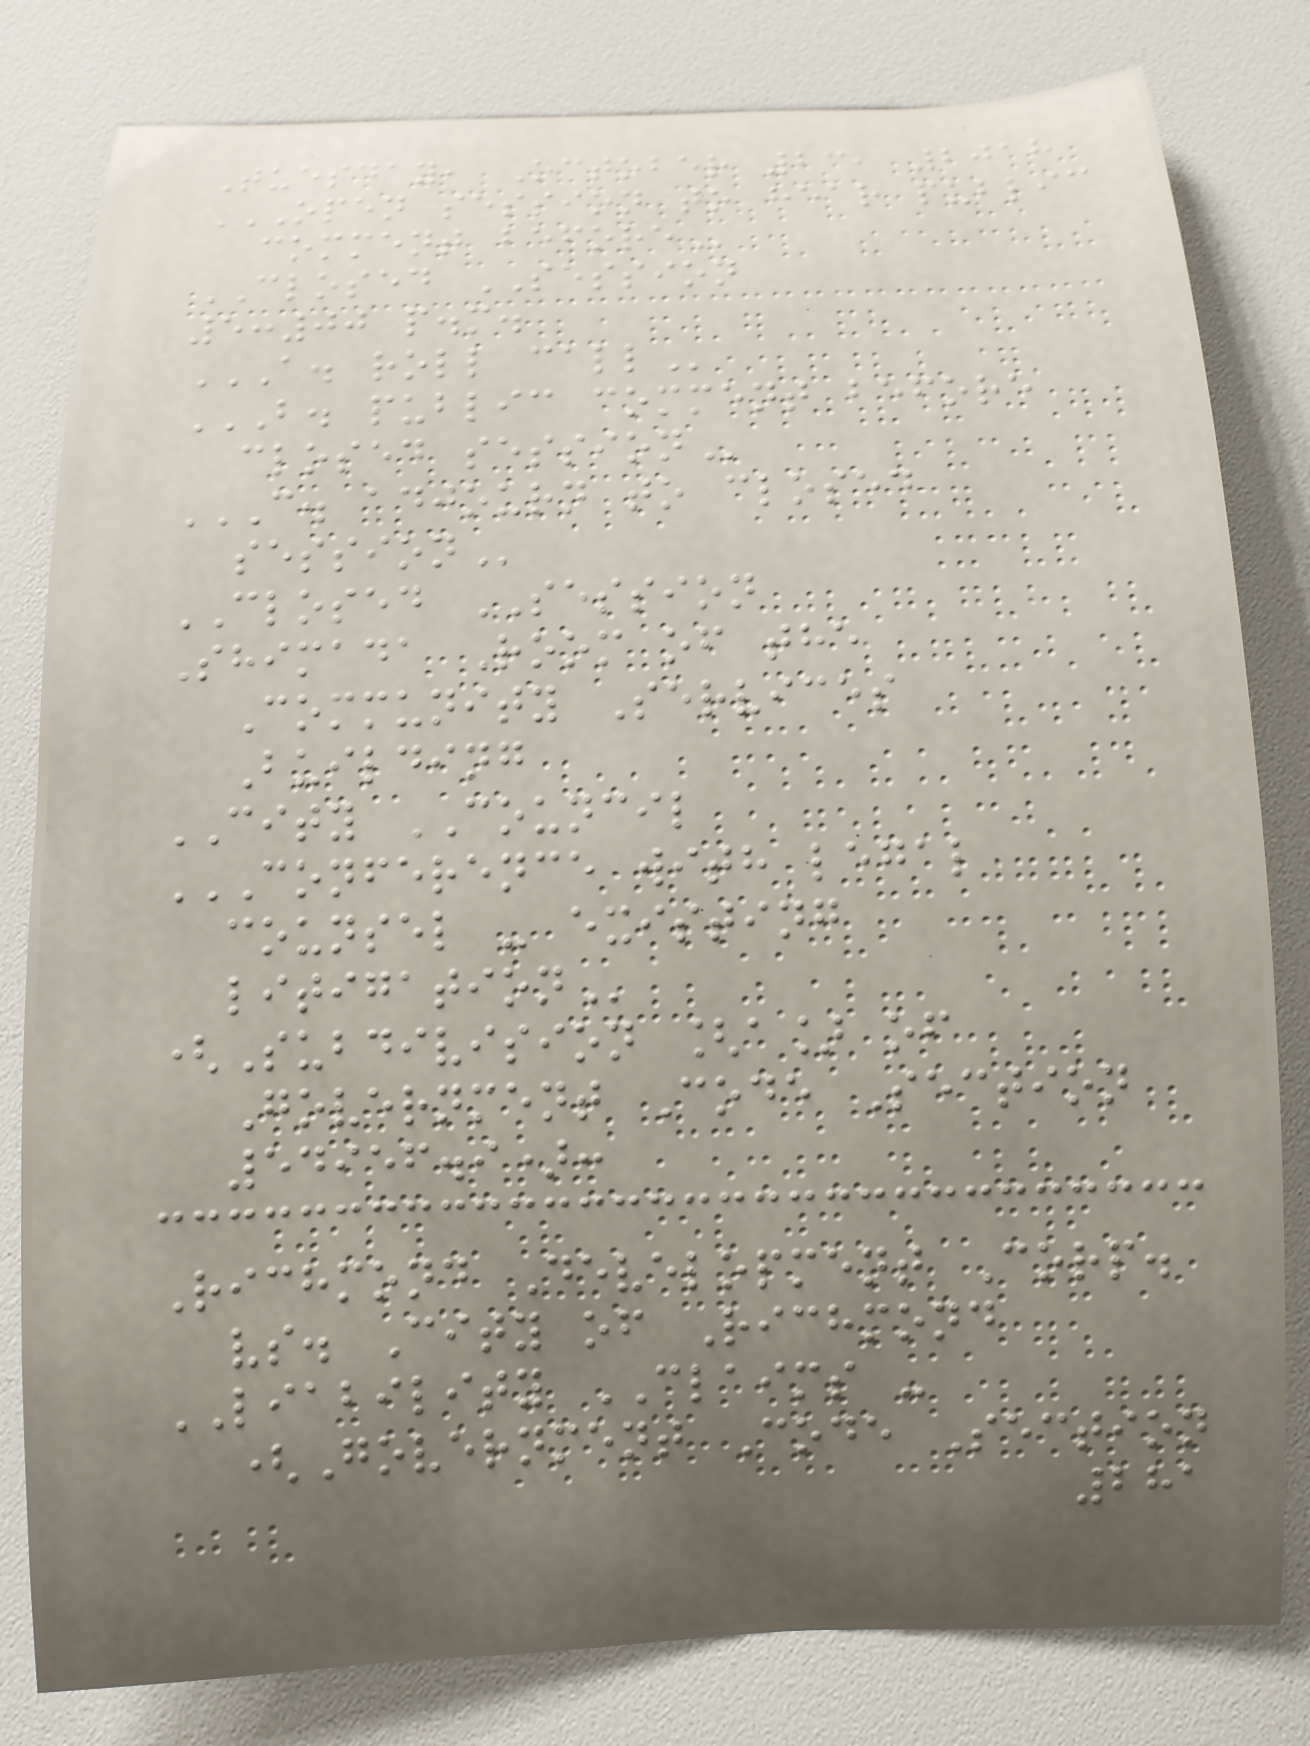Tuesday, October 23, 2018
OPEN SESSION TO HEAR PUBLIC
COMMENT BEFORE
CLOSED SESSION
5:00 p.m.
A. ROLL CALL
B. PUBLIC COMMENT BEFORE
CLOSED SESSION
C. ADJOURN TO CLOSED
SESSION
CLOSED SESSION
Shimada Room of the
Community Services
Building
CITY COUNCIL
CONFERENCE WITH LEGAL
COUNSEL - EXISTING
LITIGATION
(Subdivision [a] of
Government Code Section
54956.9):
Richmond Development Corp.
vs. City of Richmond
LIABILITY CLAIMS -
(Government Code Section
281
